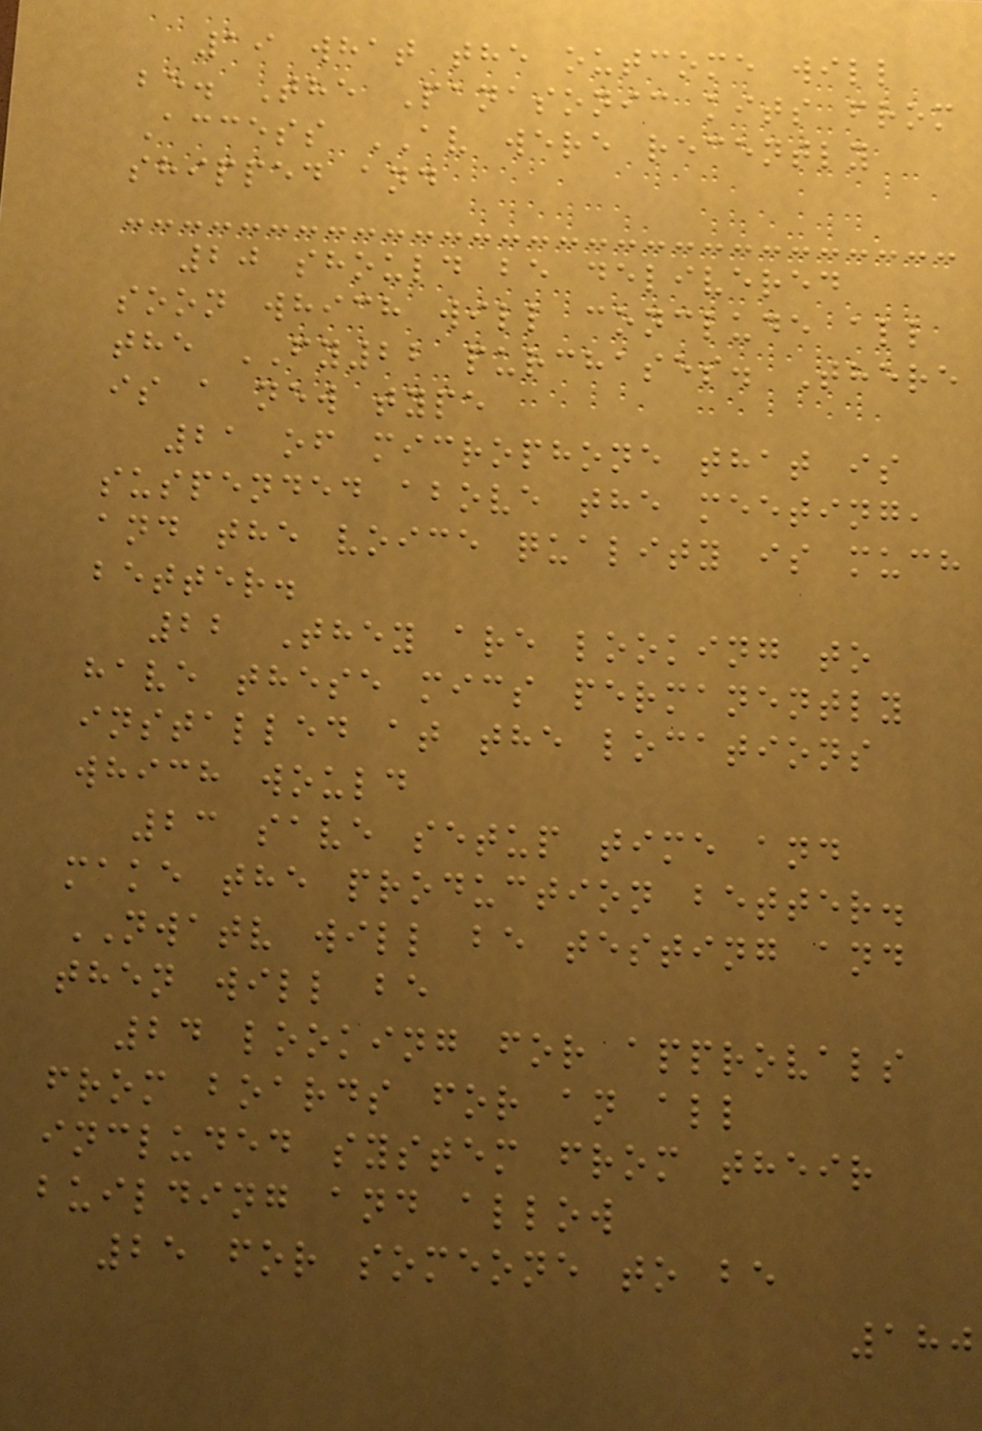19 what the outcome will
be. The Panasonic kits from
Access AV were recently
shipped and
20 should be delivered
soon which will conclude all
the FY22 purchases. There
is a new type
21 of microphone that is
suspended above the meeting,
and the voice quality is much
better.
22 They are looking to
have these mics permanently
installed at the locations
which would
23 save setup time and
make the production better.
NWATV will be testing and
then will be
24 looking for approvals
from boards for an all
included system from their
building and allow
25 for someone to be
180
